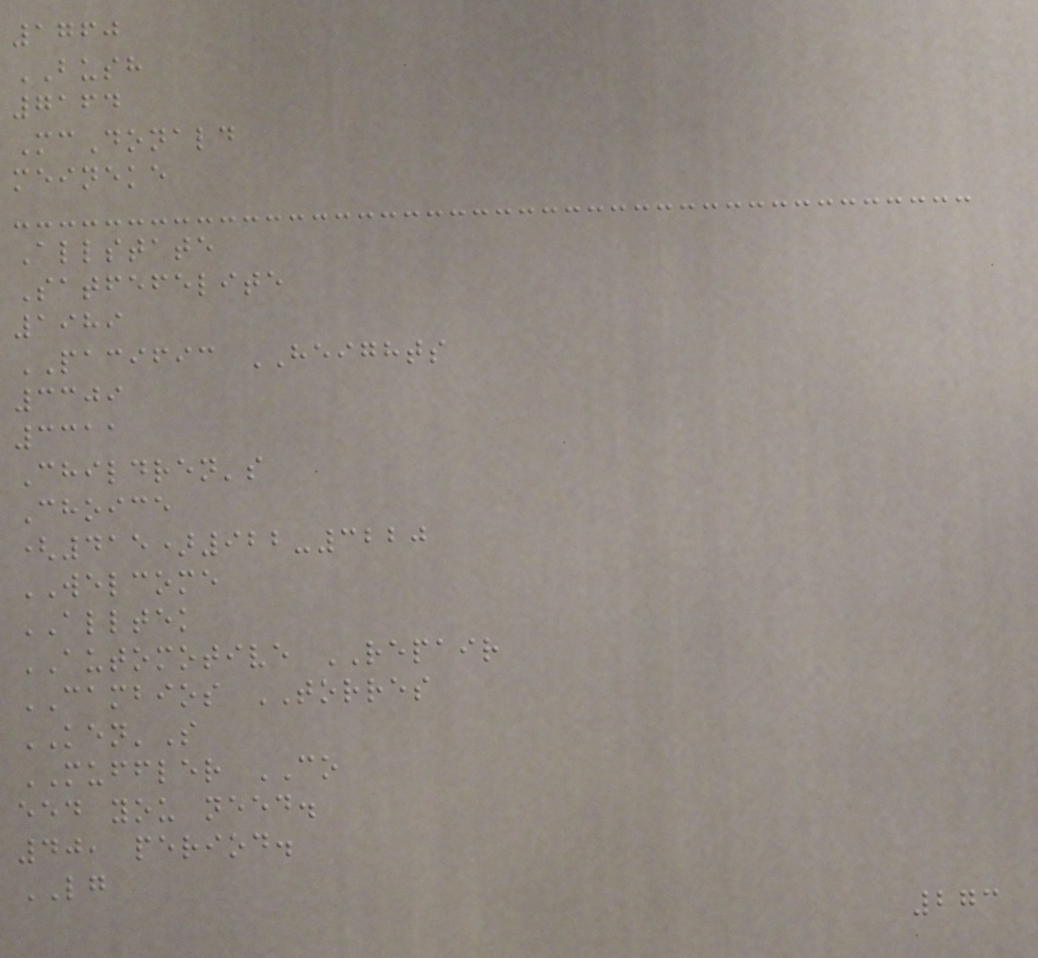1760
BUSH
7164
McDonald
meineke
Allstate
Satfefelite
1989
PACIFIC HEIGHTS
3309
3311
Children's
Choice
(415)922-3220
WELCOME
ALLTEK
AUTOMOTIVE REPAIR
CAMBIOS TORRES
KEN'S
MUFFLER CO
eed you need.
40, period.
LG
273
